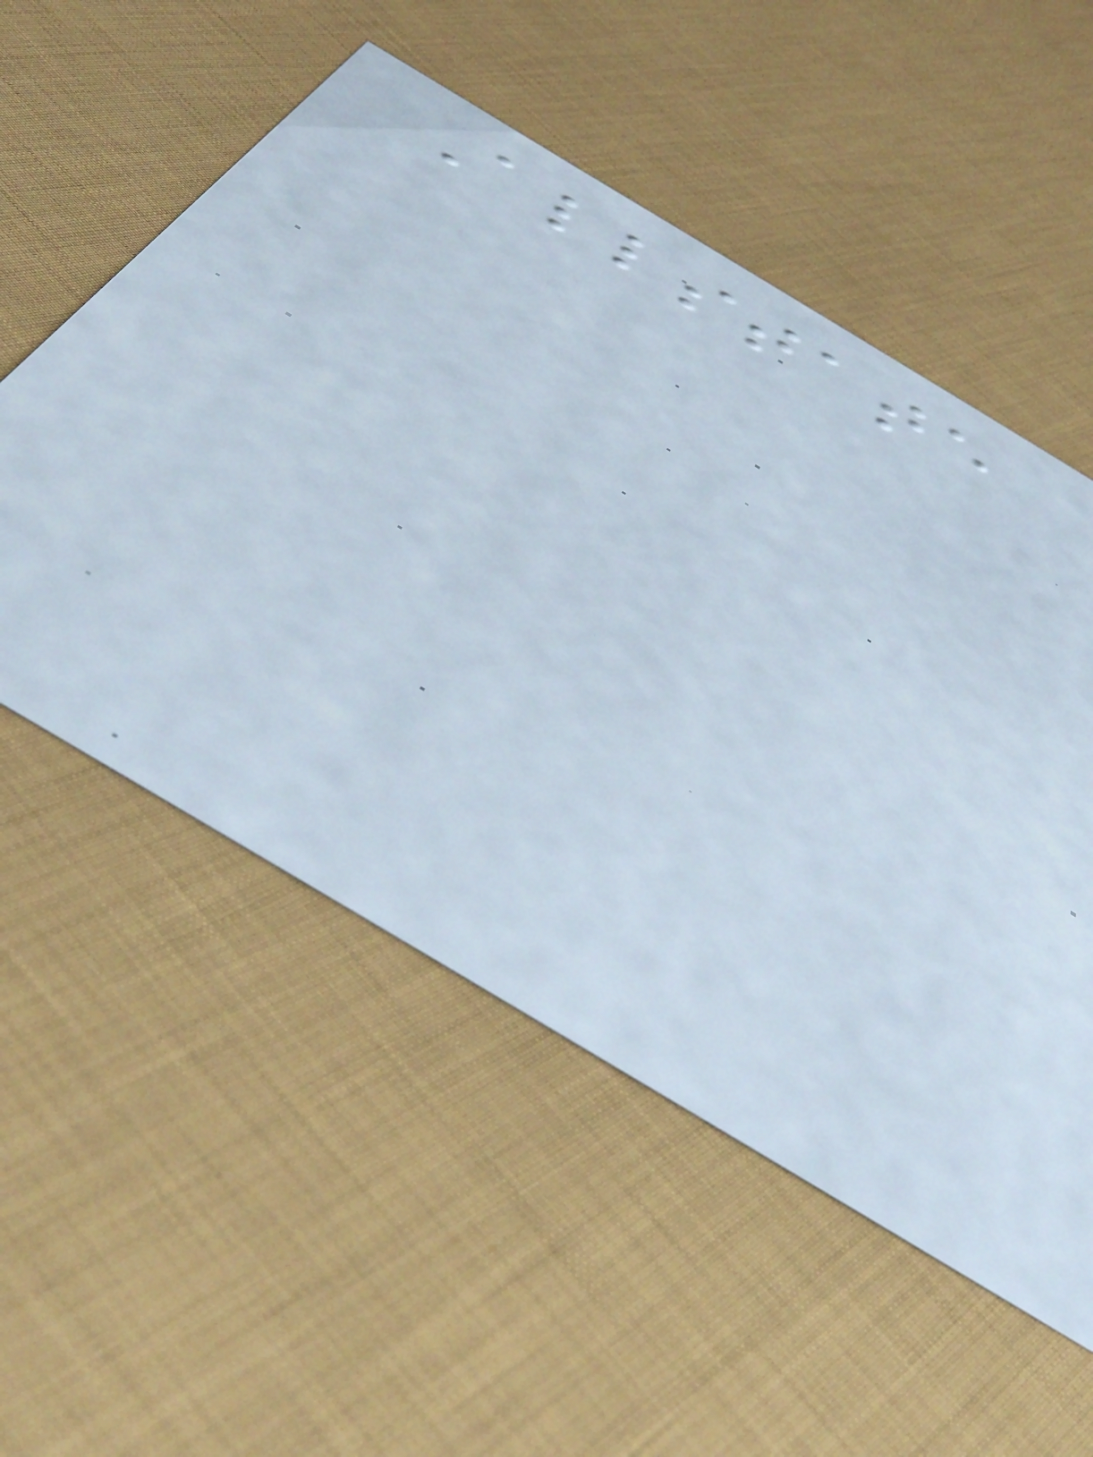Allstate
